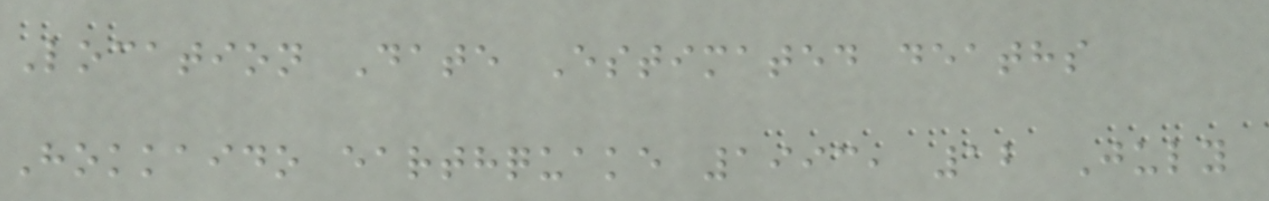Location Date Estimated deaths
Hokkaido earthquake 1993, 12 July
